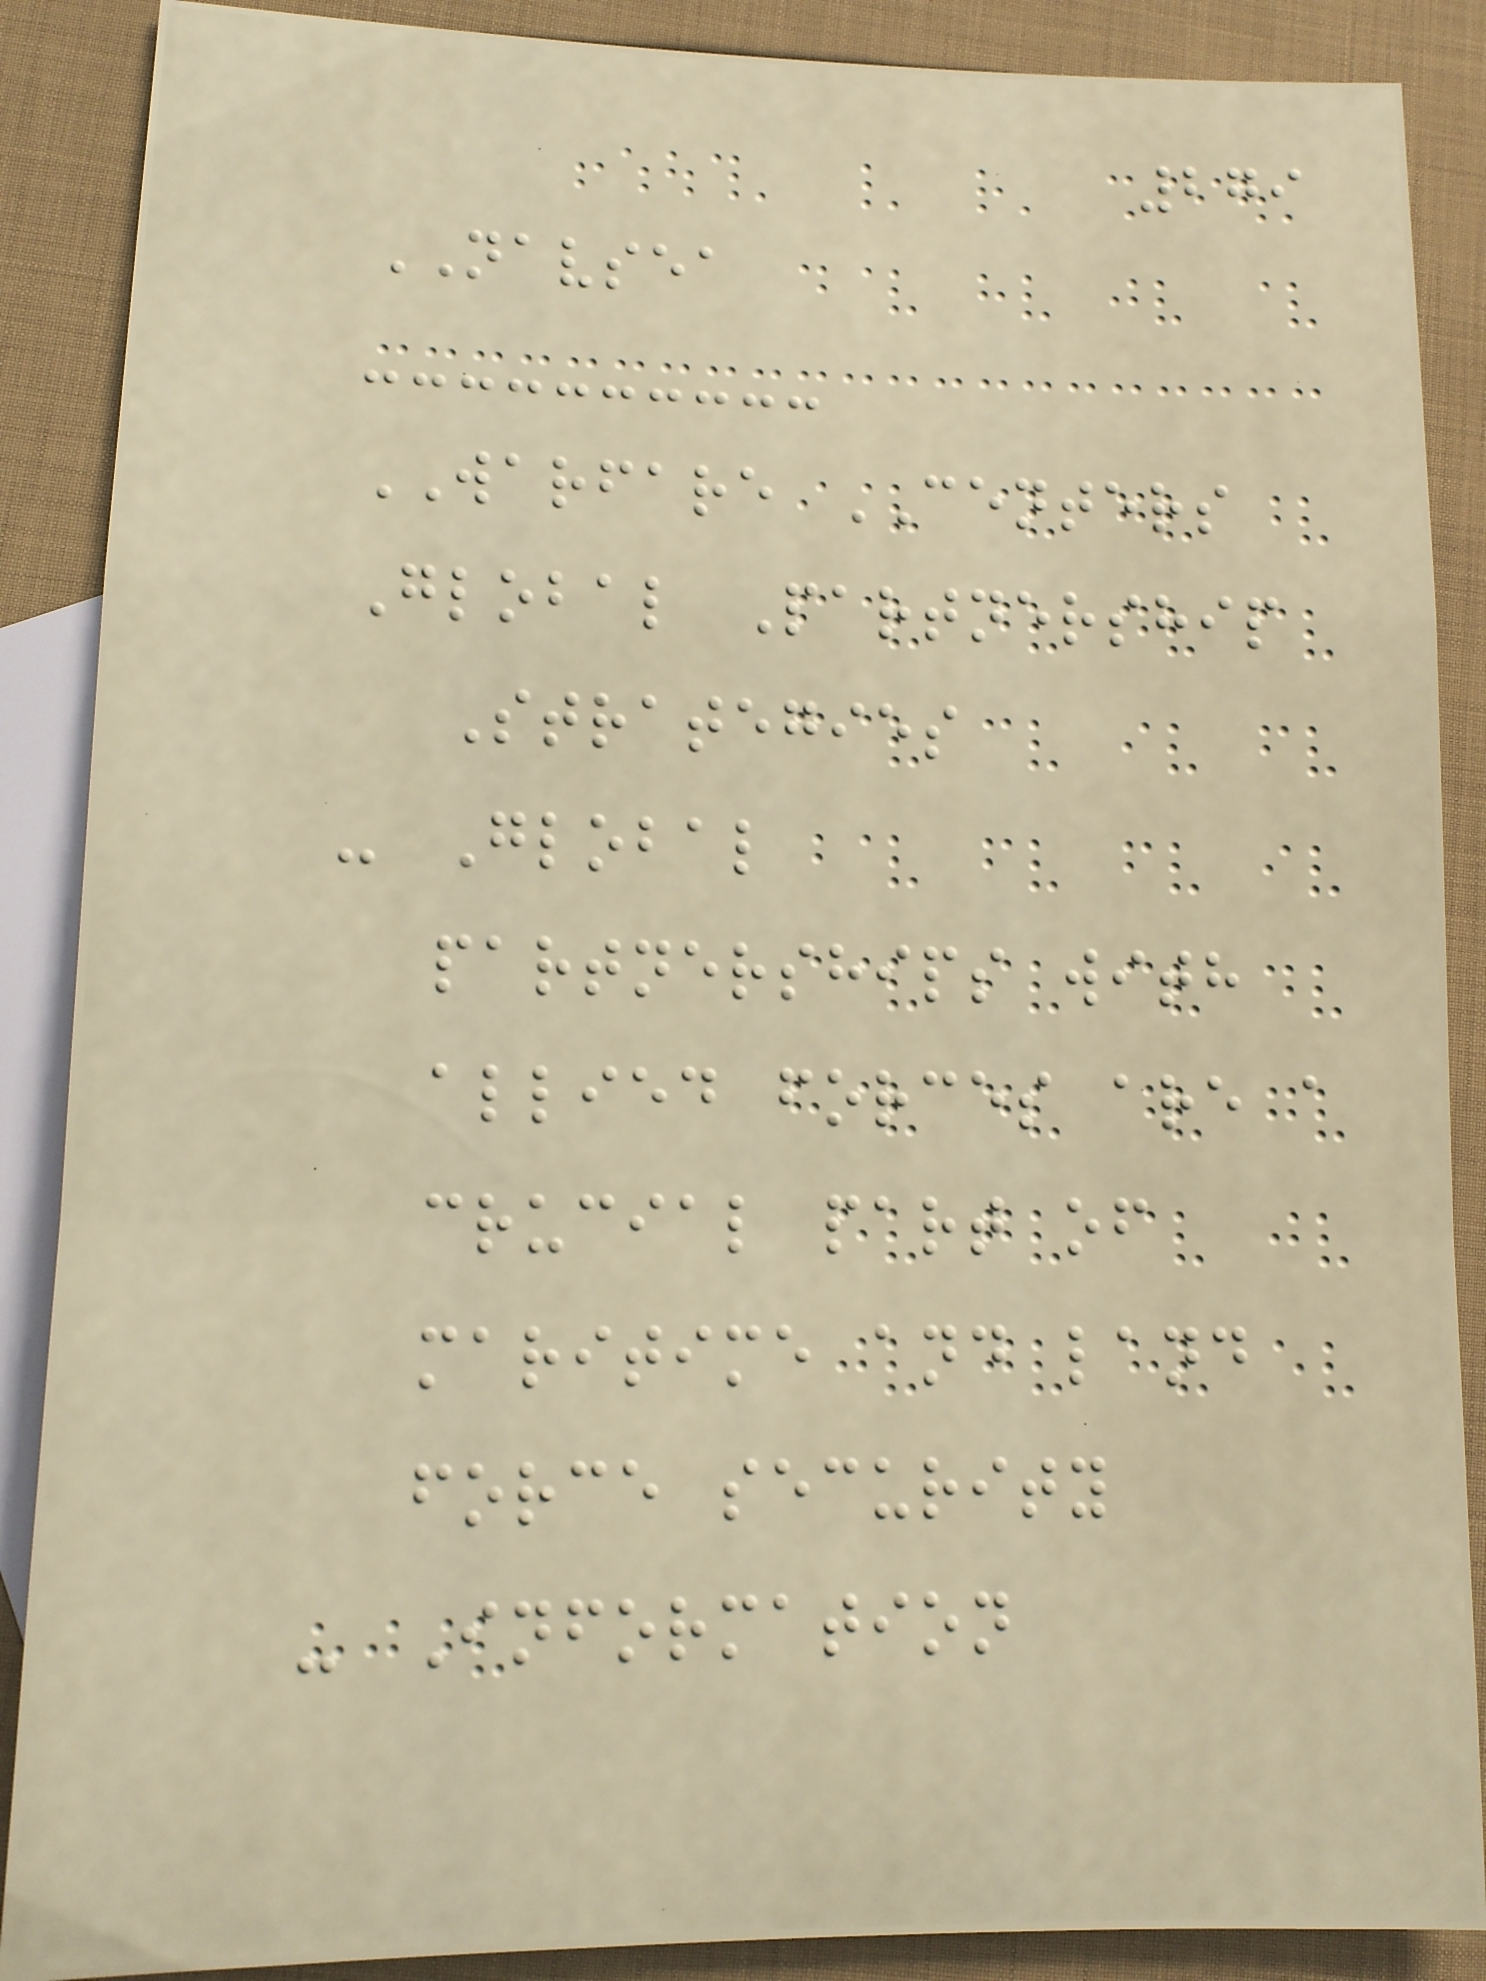279
NAVSEA
WARFARE CENTERS
Global Partnership
Strategies
- Global
partnerships with
allied forces are a
crucial part of
maritime and land
force security
- Information
